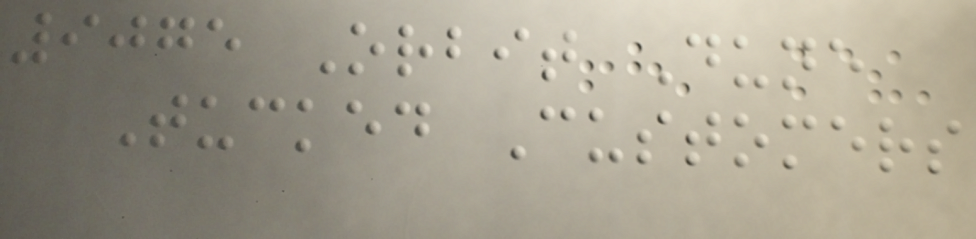9075 Orbit Dune
Tucked Customers
